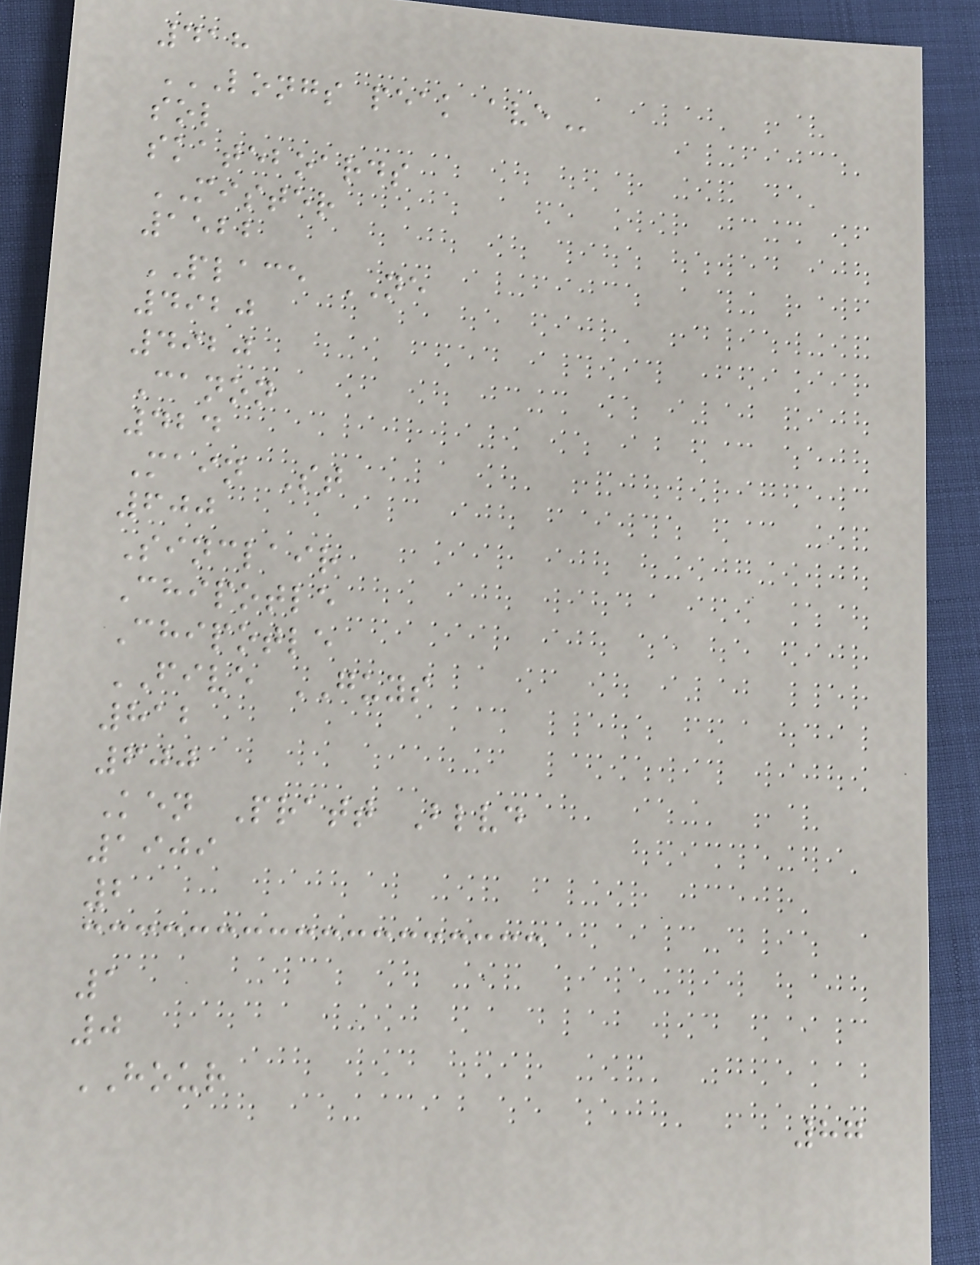418
LONGS PEAK AVE
sol
skateboards
MISTER
1522
PLACE NE
4920
4920
Canon
424
Main St
600
Sinclair
Chipotle
Chipotle
FIVE GUYS
812
600
Ken Pratt Blvd
1909
2
1
0
HOUR
87
